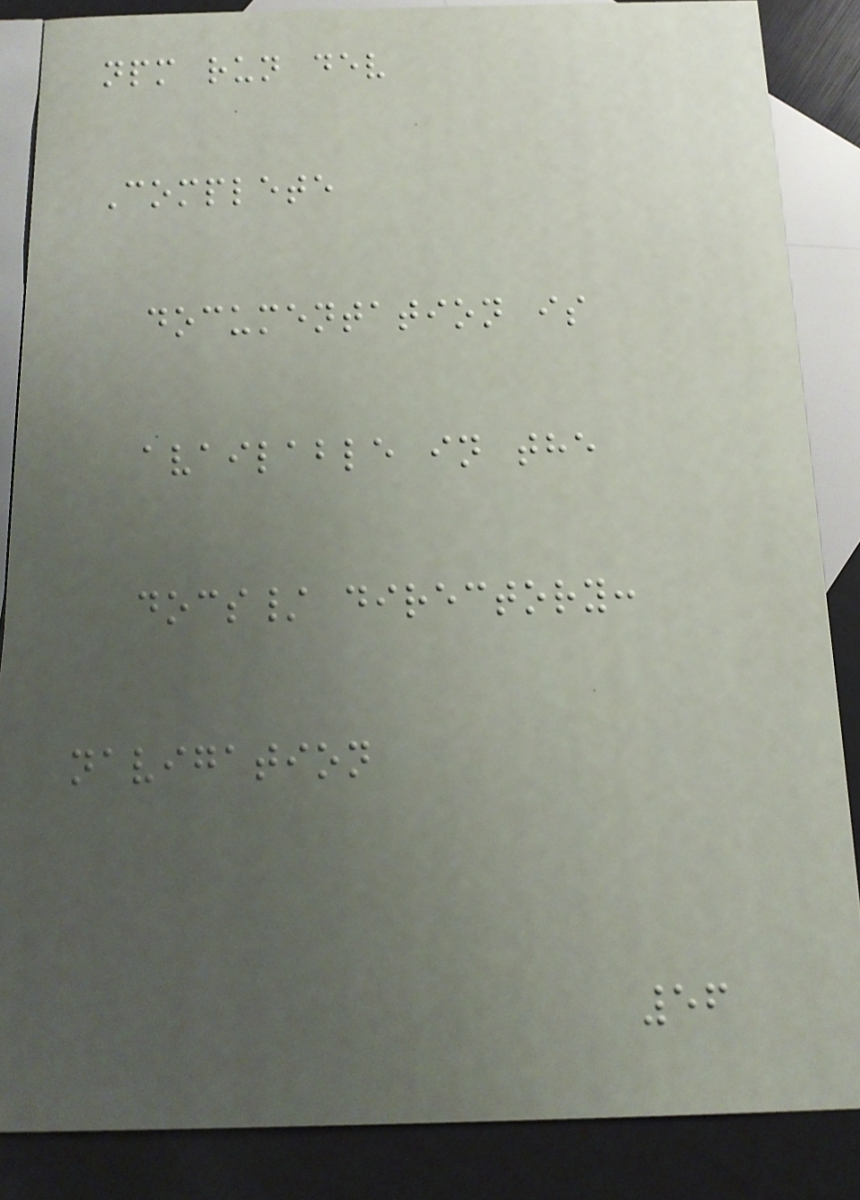npm run dev
Complete
documentation is
available in the
docs/ directory:
navigation
56
